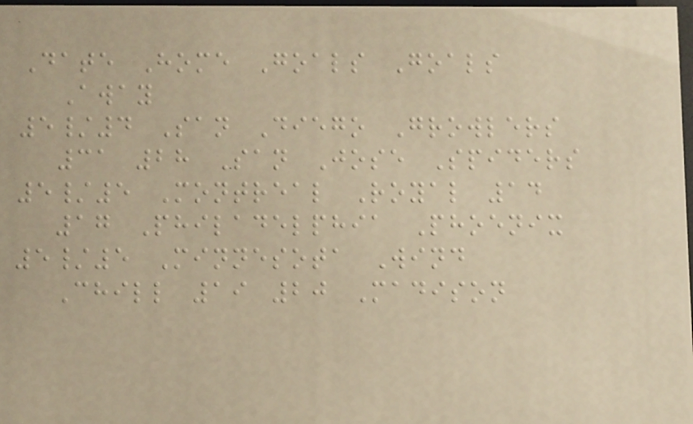Date Home Goals Goals
Away
5/4 San Diego Growlers
31 28 San Jose Spiders
5/5 Montreal Royal 14
17 Philadelphia Phoenix
5/5 Minnesota Wind
Chill 19 20 Madison
